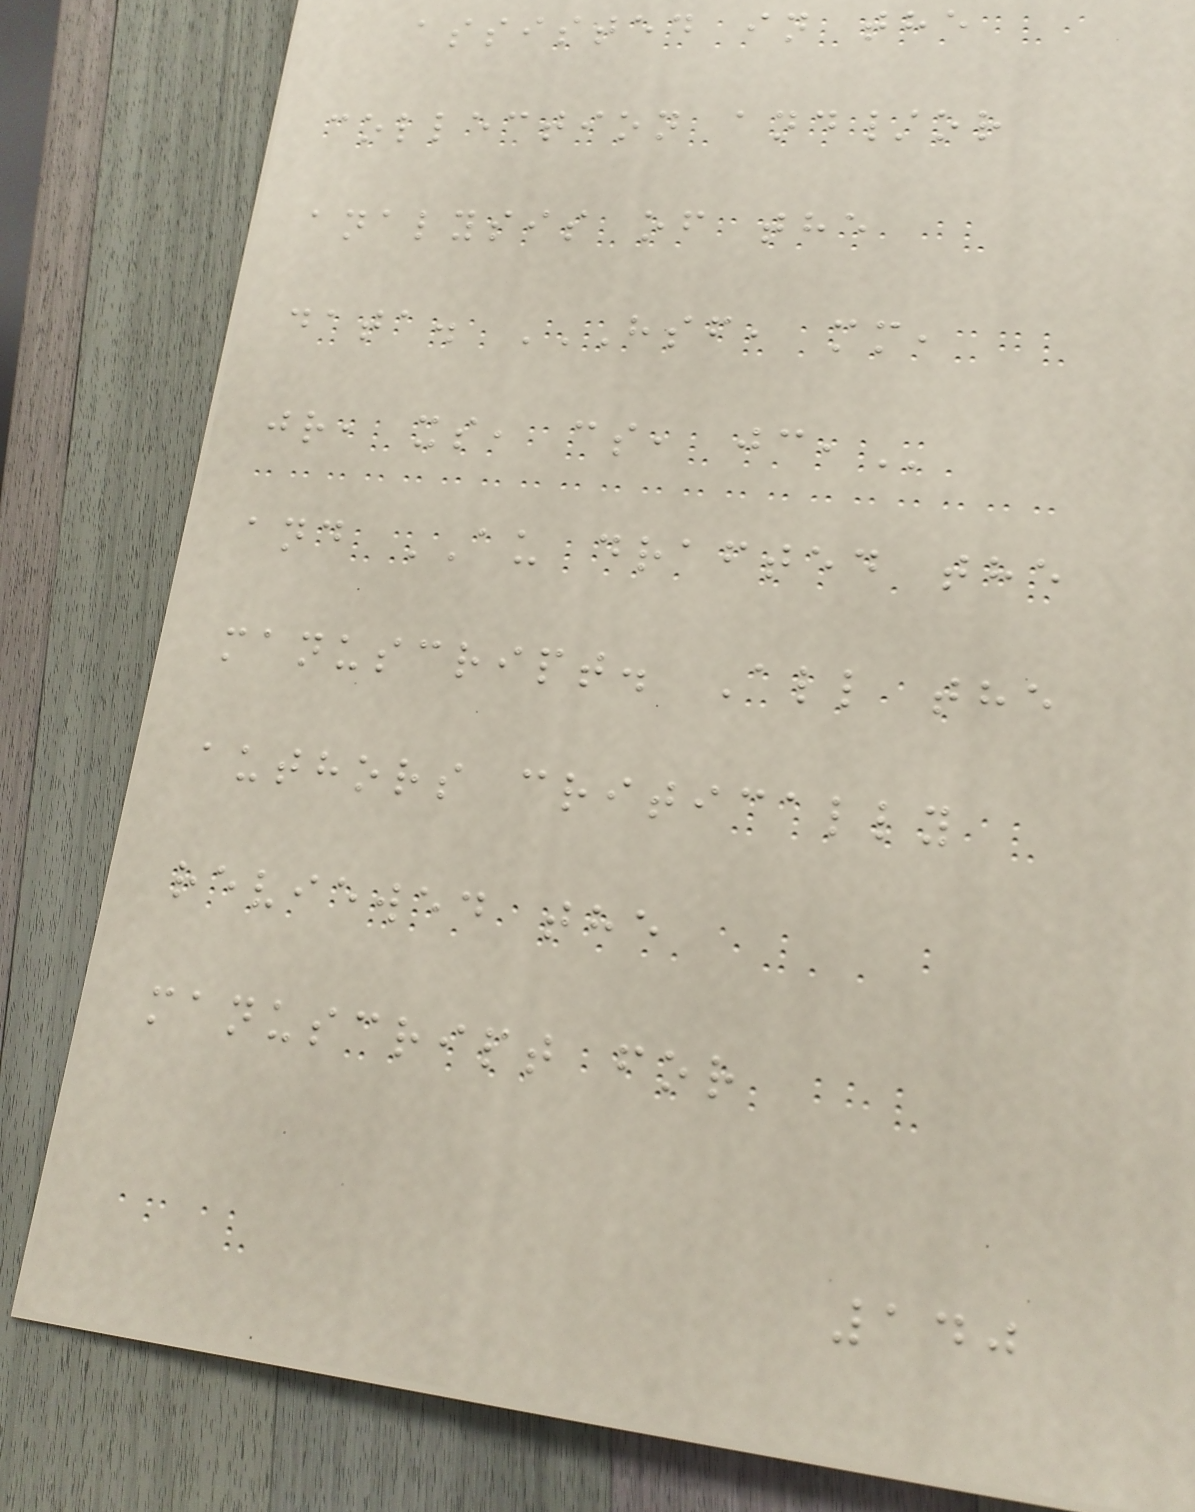assisted in the
collection and/or
analysis of the
data. HSF, MM,
JR, XS, CS, JC,
and AU drafted the
manuscript. All the
authors critically
reviewed the
manuscript for
140
